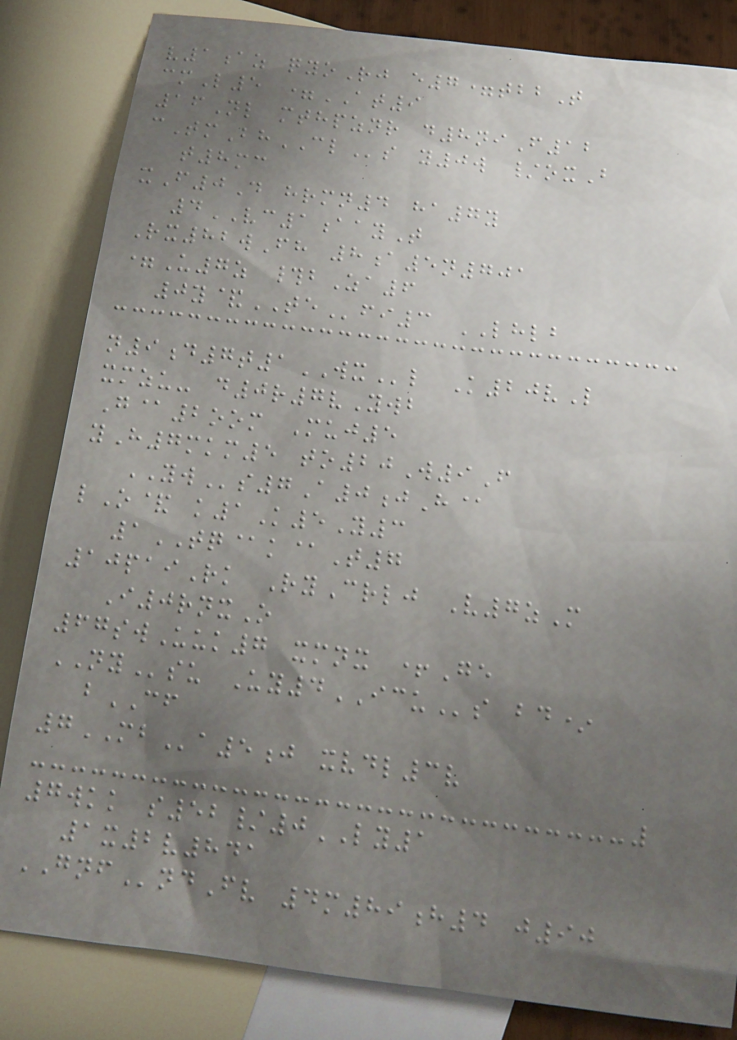v1az qyoRj e7=tbbT
cmL5 =AT9
16Nl mthpznr d8niF12
cTmBhCLs y0w /oxB
t8mc
xF0D hrmn4 ha7y
4VC1aayT
Rx82wFh 8a5n701
=U7z #bZa6
0y&TEfi3 LHLB
n9d7t1WXl K20vL
xmzu- d0r7vYwb
G@2oom Muj5
yH7mkm5 to20W9F
YWs7A0jH@
lO& k1K5Y3
1TQ@k@T7
10paiRk RyCrlj V7zM
I0rnxO
67swUuk7 xmnx +Ge
NYsu Uy4ICUs bd*
bCF
7MBa5j xvdl3v
7wkk s52/0LY1
1x2v841
GNFndFv 4m89h4 j90
